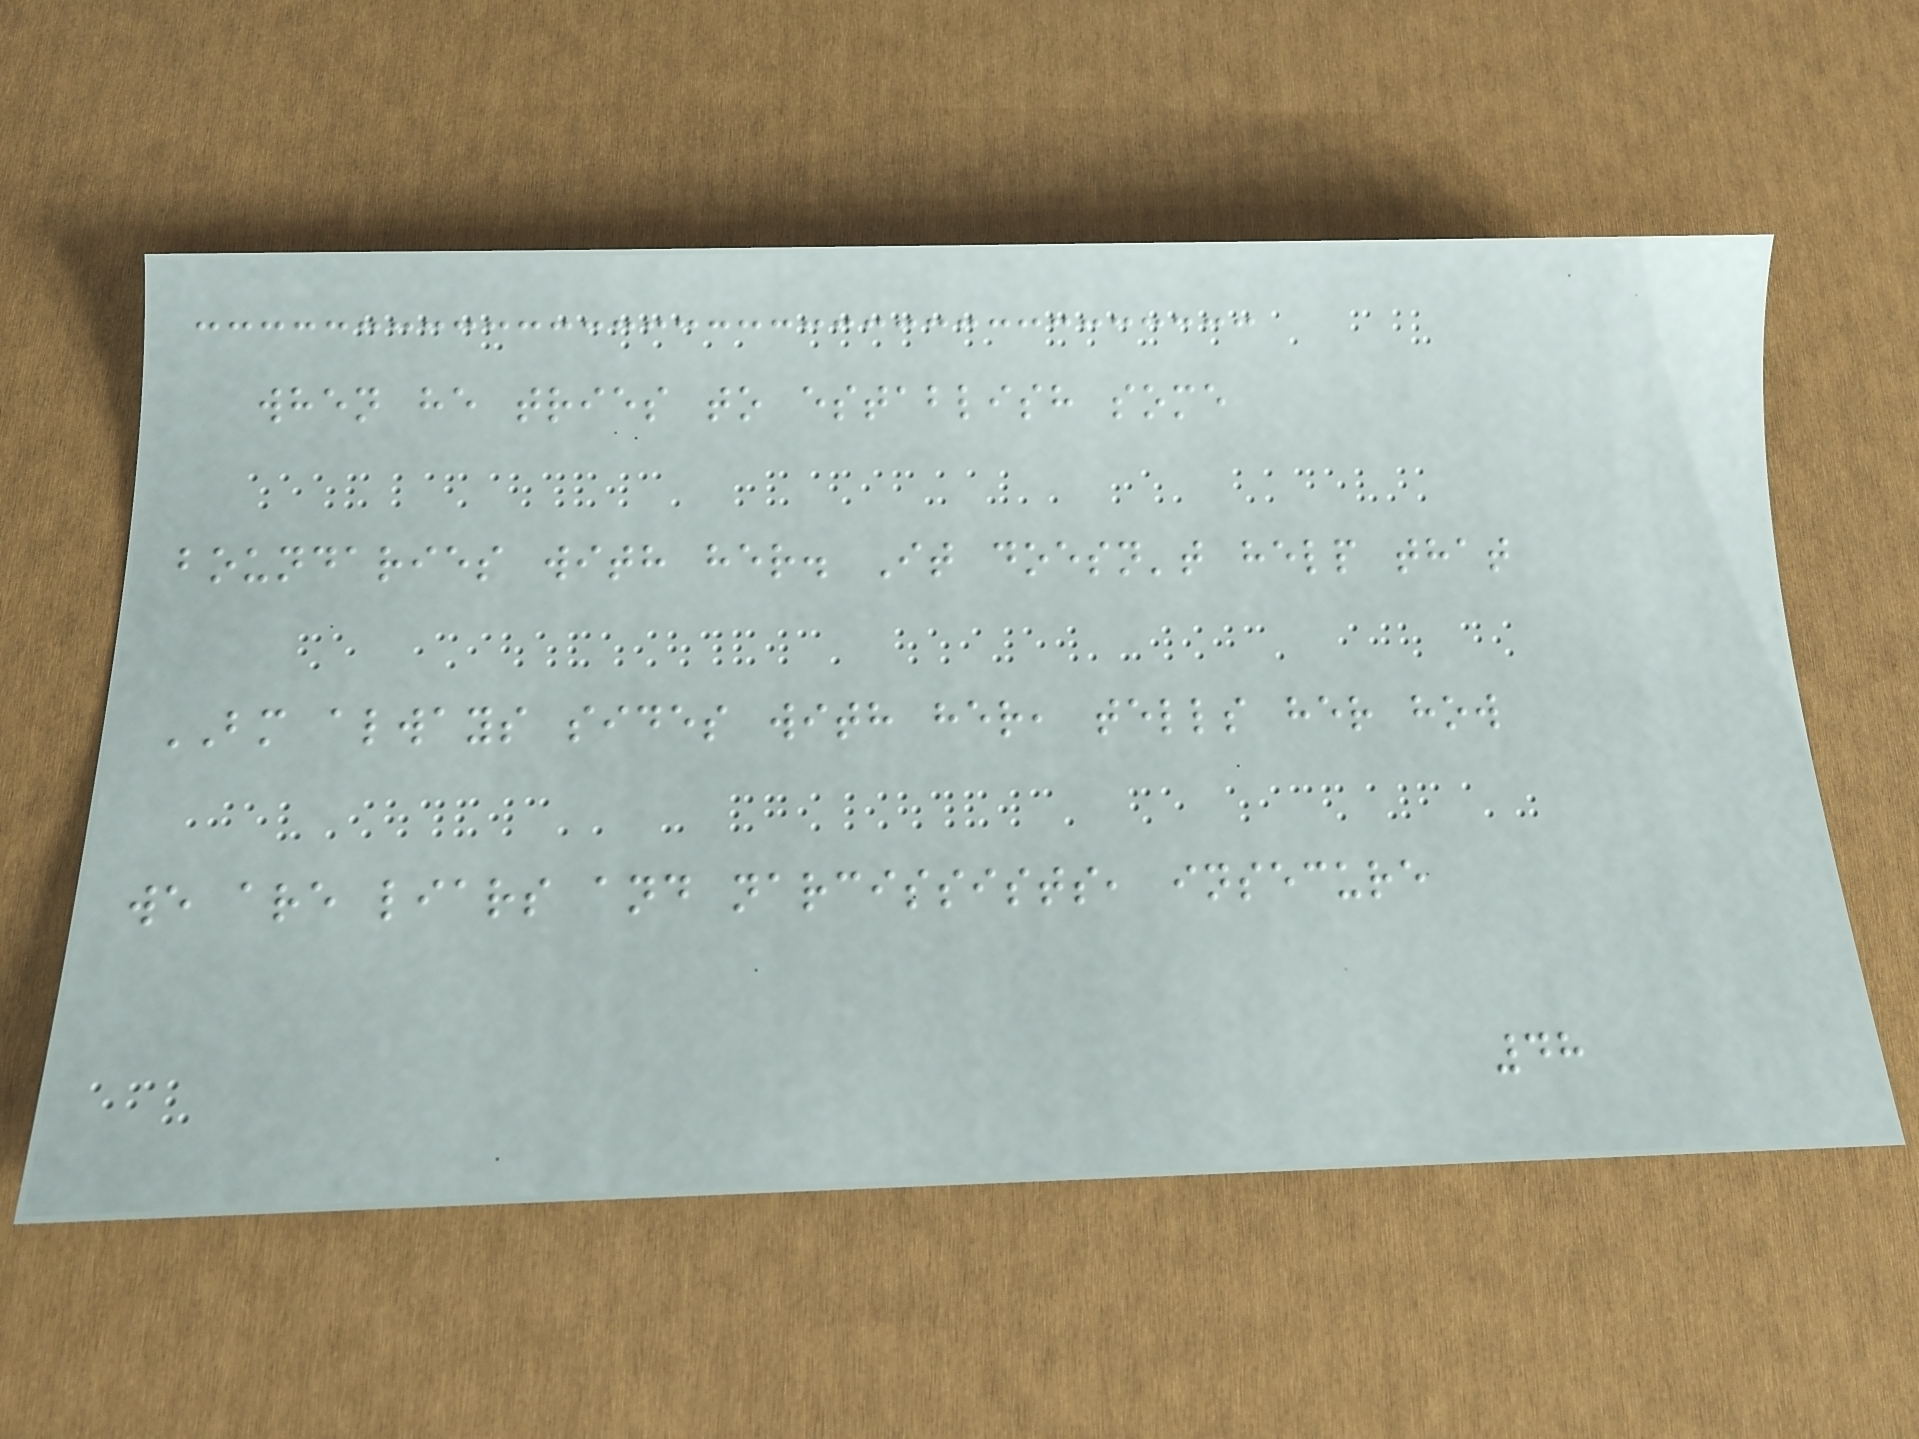when he tries to establish some
boundaries with her. It doesn't help that
BM always sides with her, tells her how
we are liars and narcissists, insecure
48
